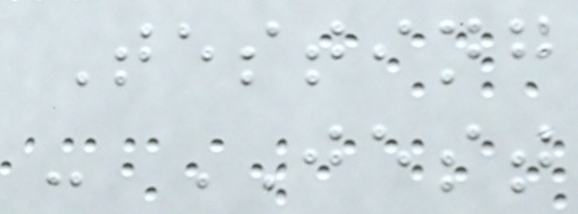Testing
- JEST
